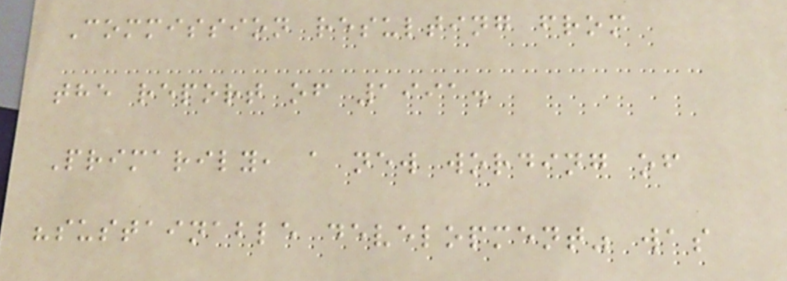Commission resulting from
the report of 1991.
Primarily, a new wording of
"sustainable development" was
